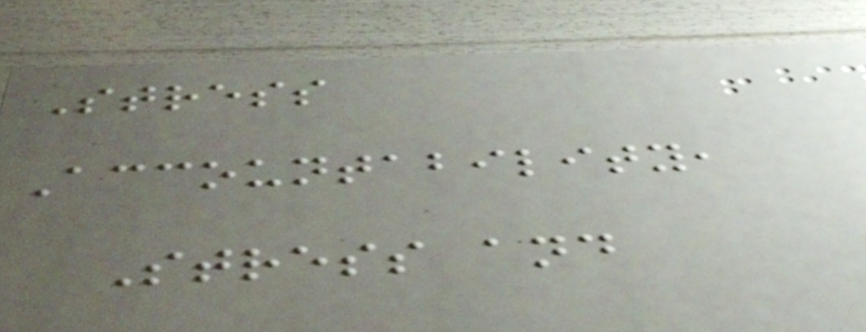Stress
Accountability,
Stress and
